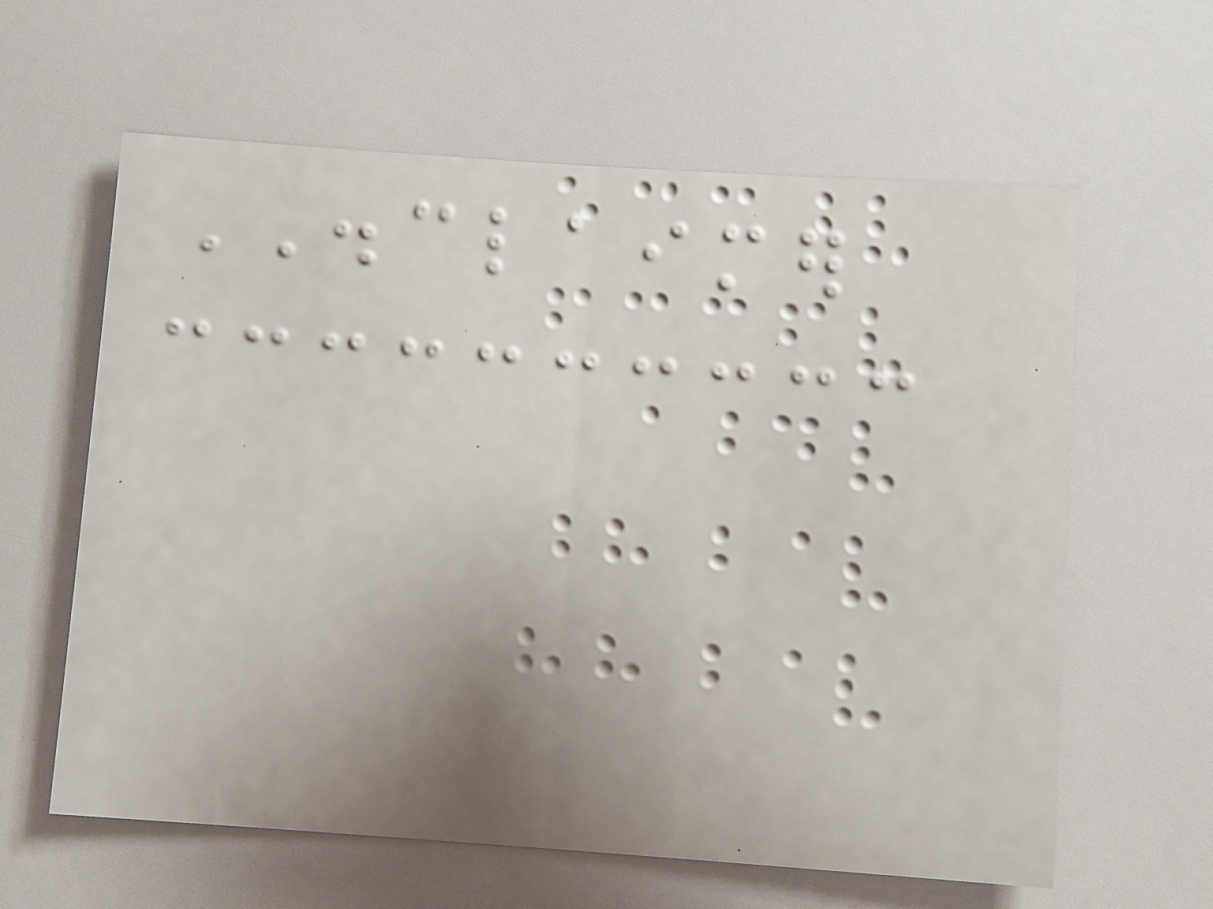DISCLAIMER
